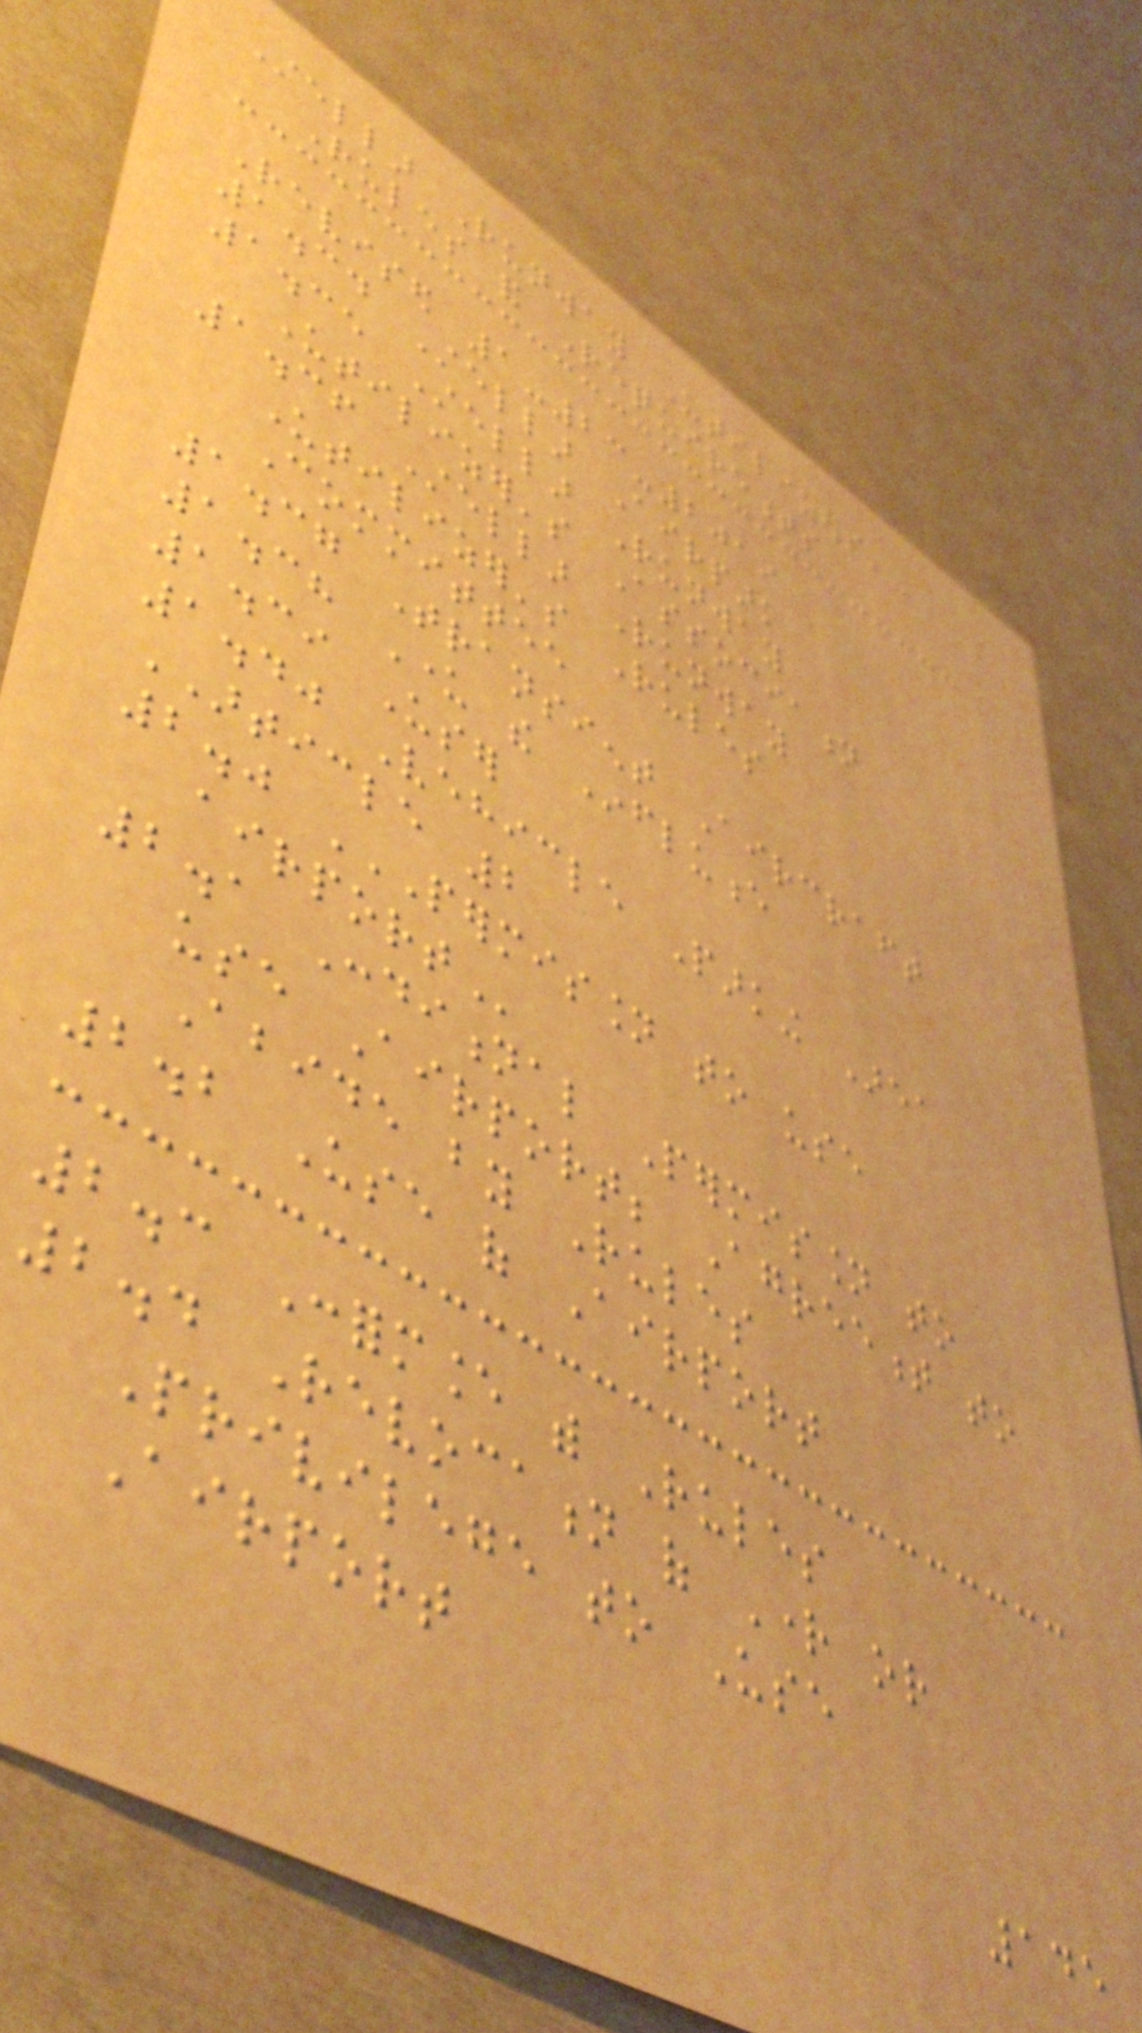Stellar Runway Utilizers'-
Rules and Requirements
Revised 1-23-2019
1.34 Stellar Airpark
1.35 Stellar Runway
Utilizer's Association
1.36 Stellar Runway
Utilizer's Rules
Committee
1.37 Transient Aircraft
1.38 Under the Influence
1.39 User
1.40 Vehicle Parking Area
ARTICLE 2
2.0 PERMISSION TO USE
AIRPORT
2.1 Conditional Permission to
use Airport; Agreement to
Abide by Rules
2.2 Use of Airport
2.3 Conformance with Rules
2.4 Revocation of Right or
Privilege to Use
Airport
145
